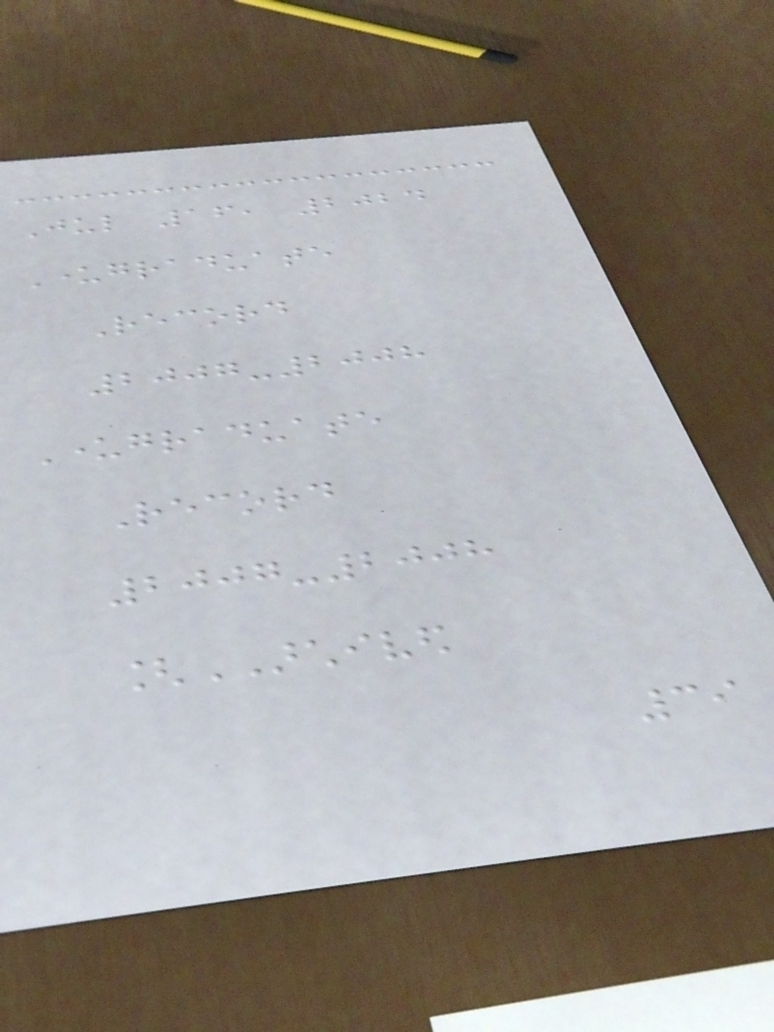Jul 16, 2024
Undergraduate
Record
2007-2008
Undergraduate
Record
2007-2008
[ARCHIVED
39
